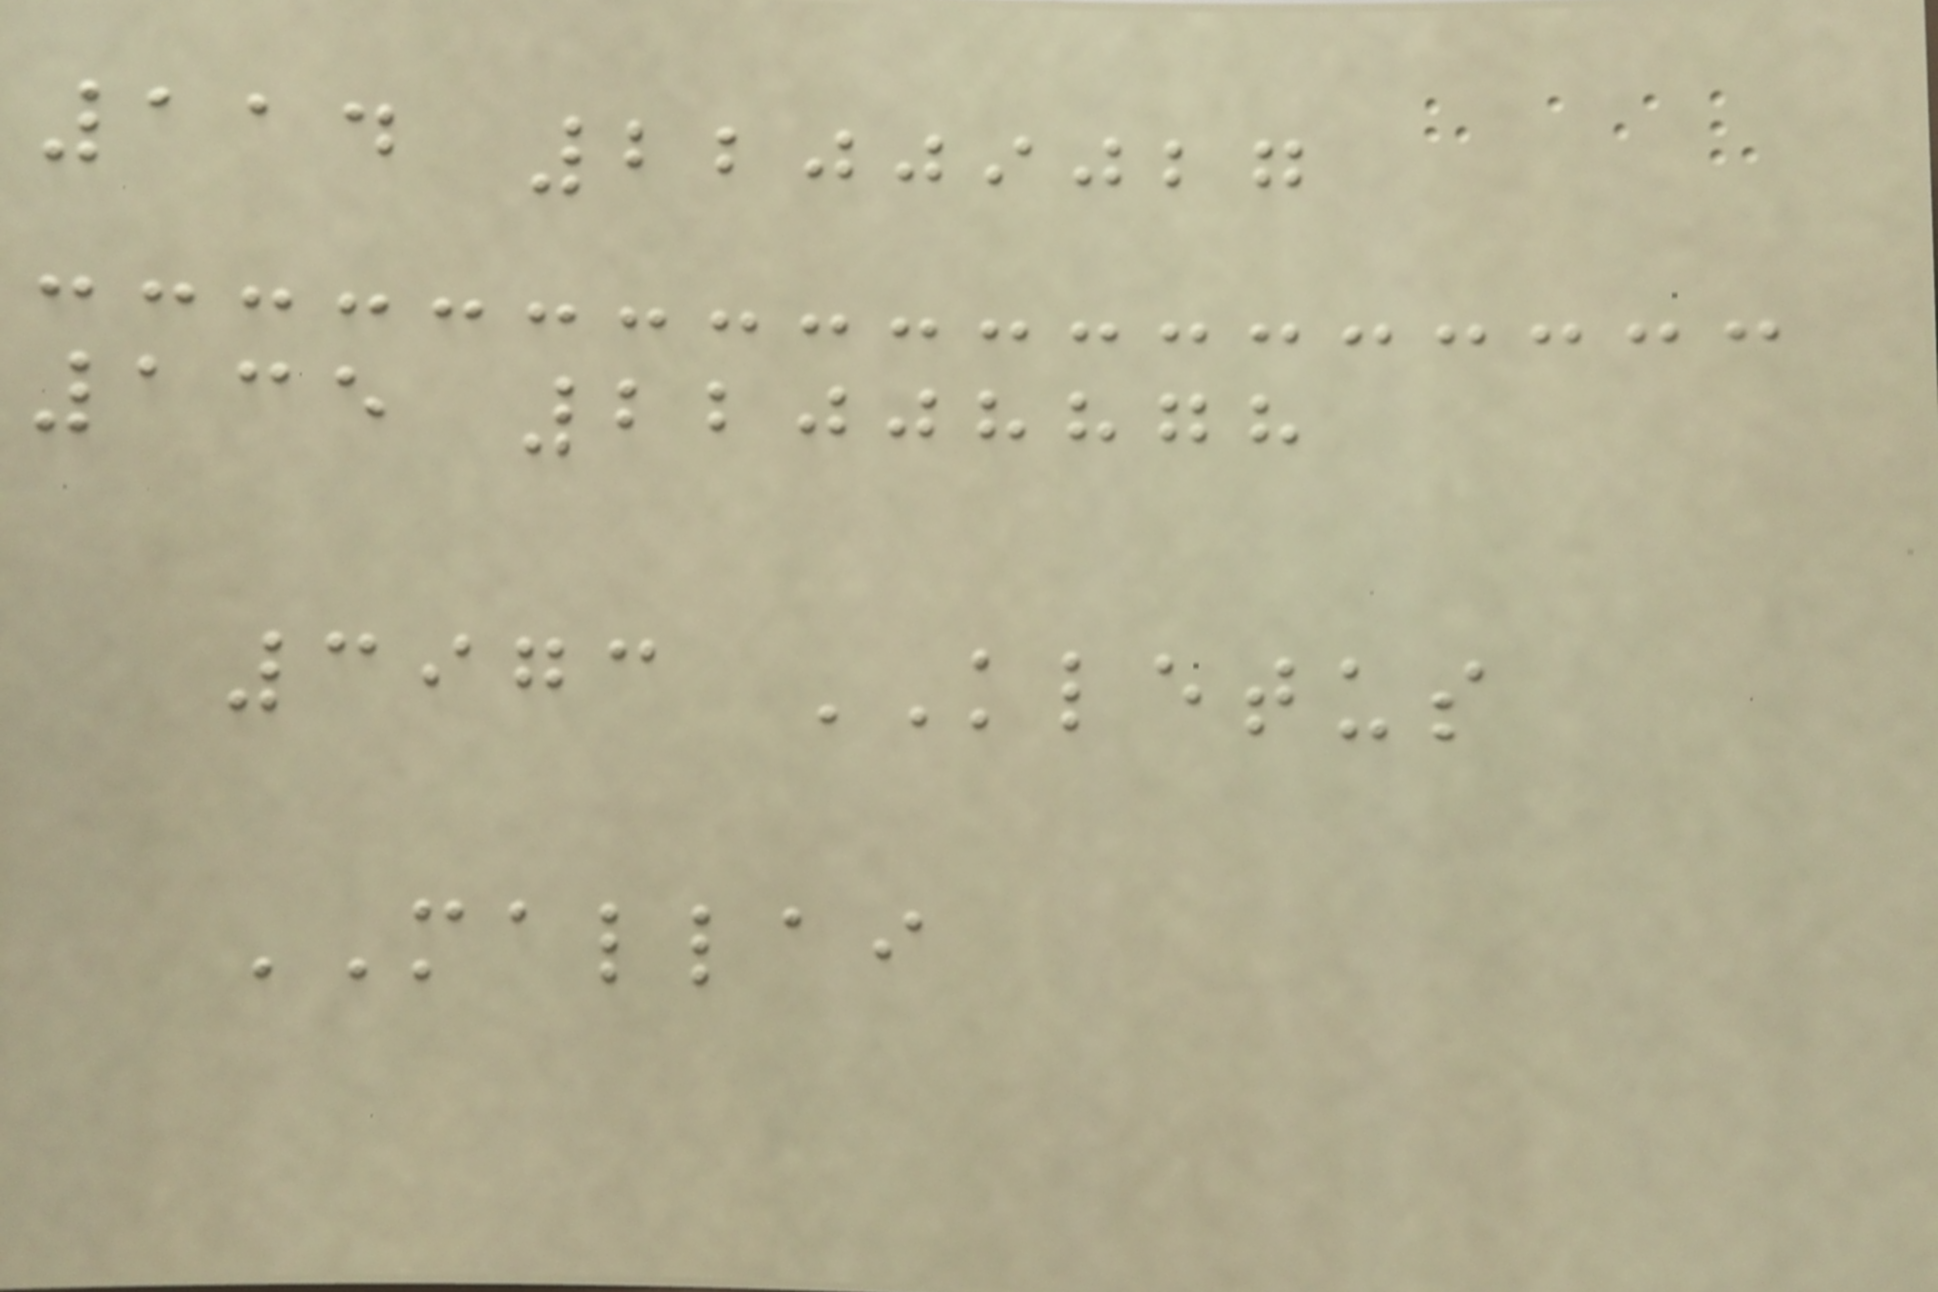114 22009027
135 22008878
3973 KLETUS
MALLAI
